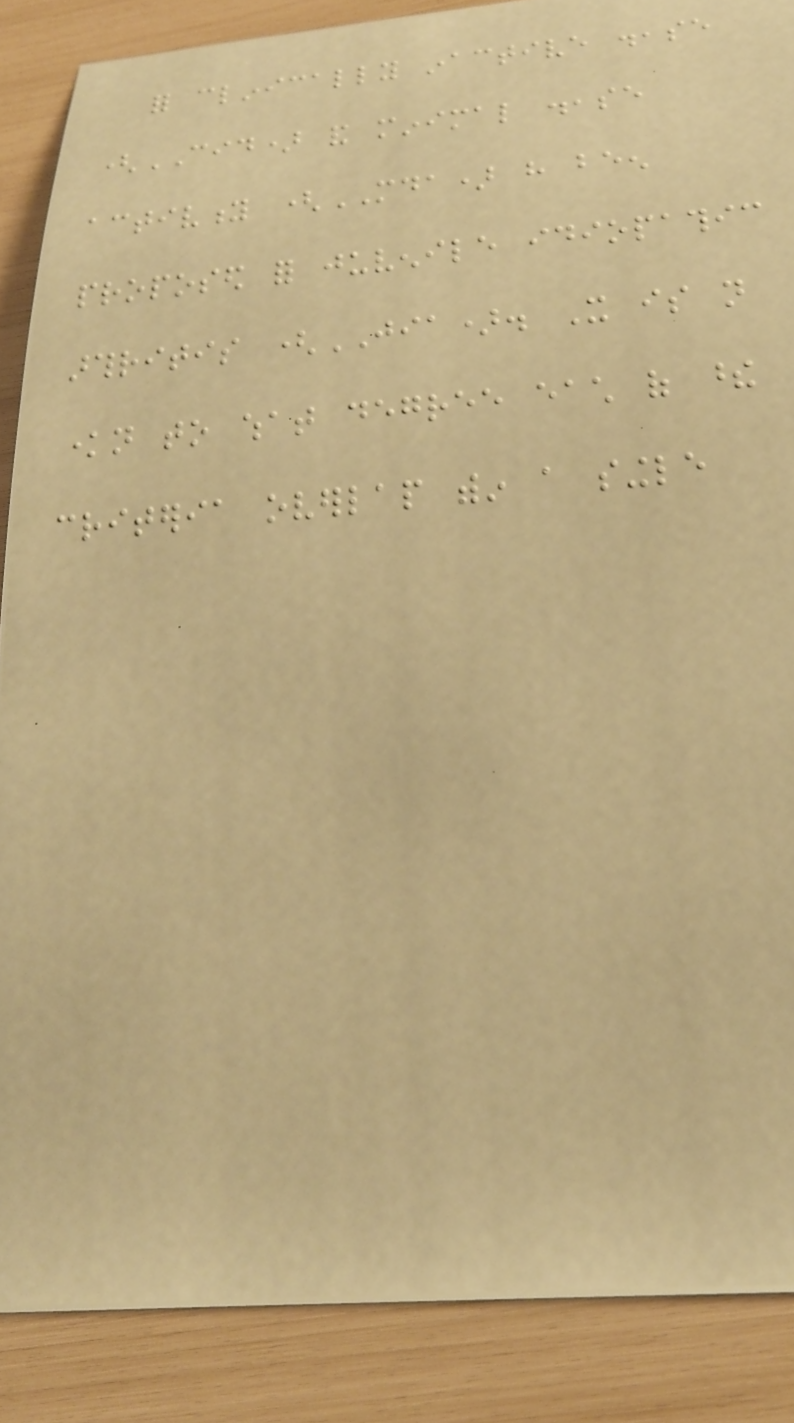for clinically inactive disease
(CID) and minimal disease
activity (MDA) have been
proposed for juvenile idiopathic
arthritis (JIA). It is not
known to what degree each of these
criteria overlap within a single
